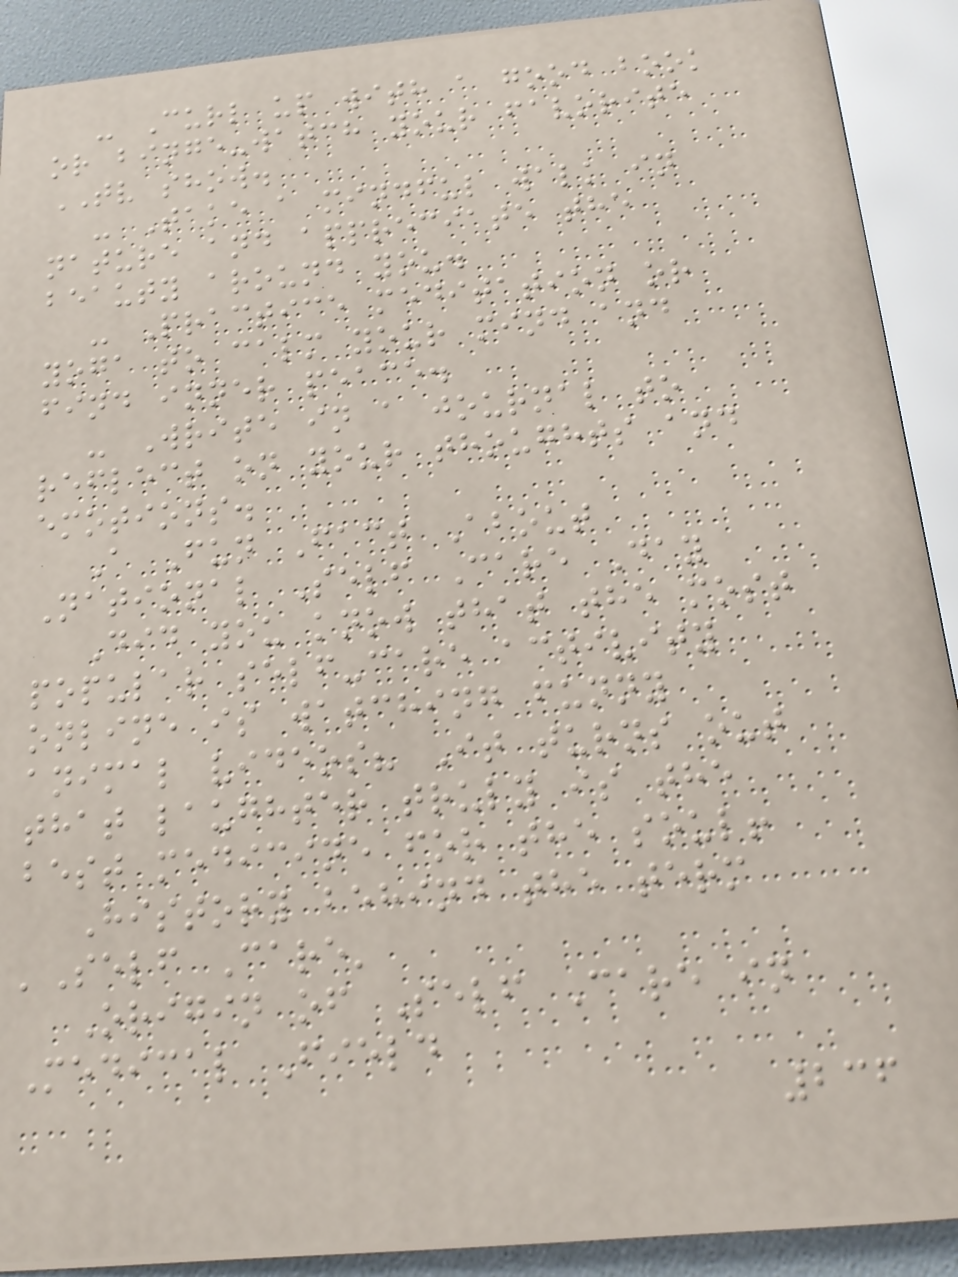- Curl up with a good book
or binge-watch your favorite
TV show.
- Take a mindful walk in
nature and appreciate the
beauty around you.
- Practice meditation or
yoga to calm your mind and
find inner peace.
- Write in a journal to
reflect on your thoughts and
emotions.
A Fun Fact About
National Self Care Day
Did you know that the most
popular self-care activity
online is watching funny
animal videos? It turns out
that laughter truly is the
best medicine for the soul!
History behind the term
'Self Care'
Origin of Self Care in
Medical Field
236
